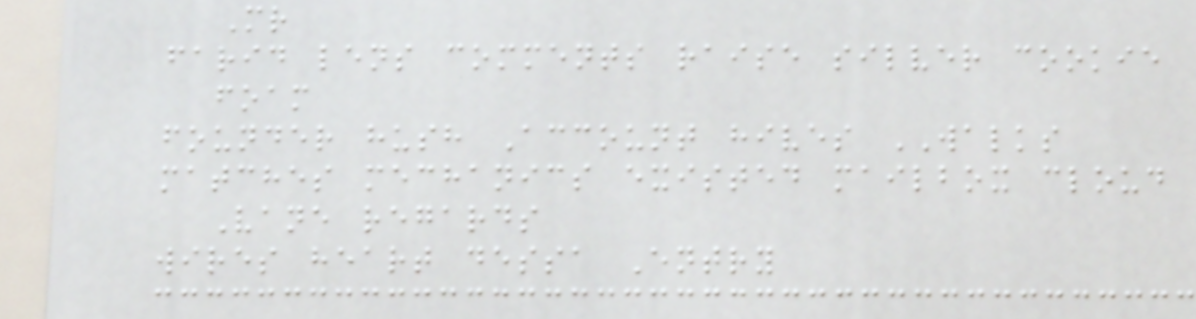Mr
farid lens comments raise silver cookie
foam
founder hush Account hives WALKS
matches mechanics existed mailbox cloud
Vane regards
wires heart dessa Entry
